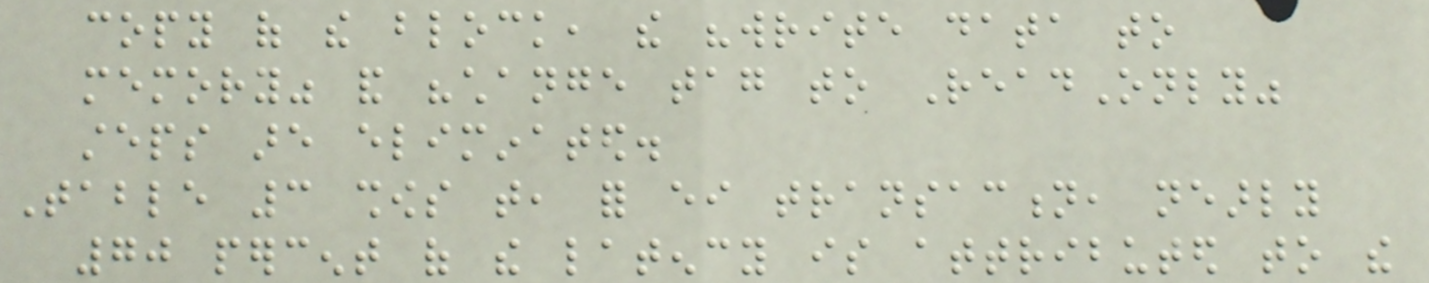copy of the block, the "write data to
memory" and "change tag to ReadOnly"
steps are eliminated.
Table 3 shows that, for either transaction, nearly
70 percent of the latency is attributed to the
